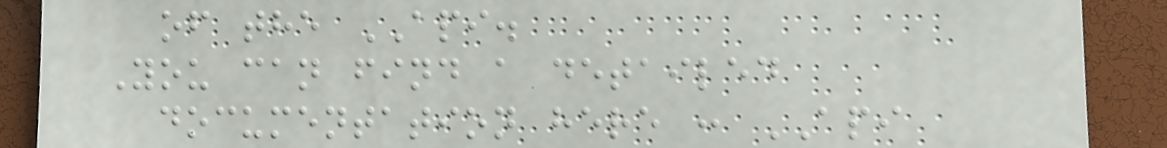of the API.
You can find a detailed
documentation here : API
